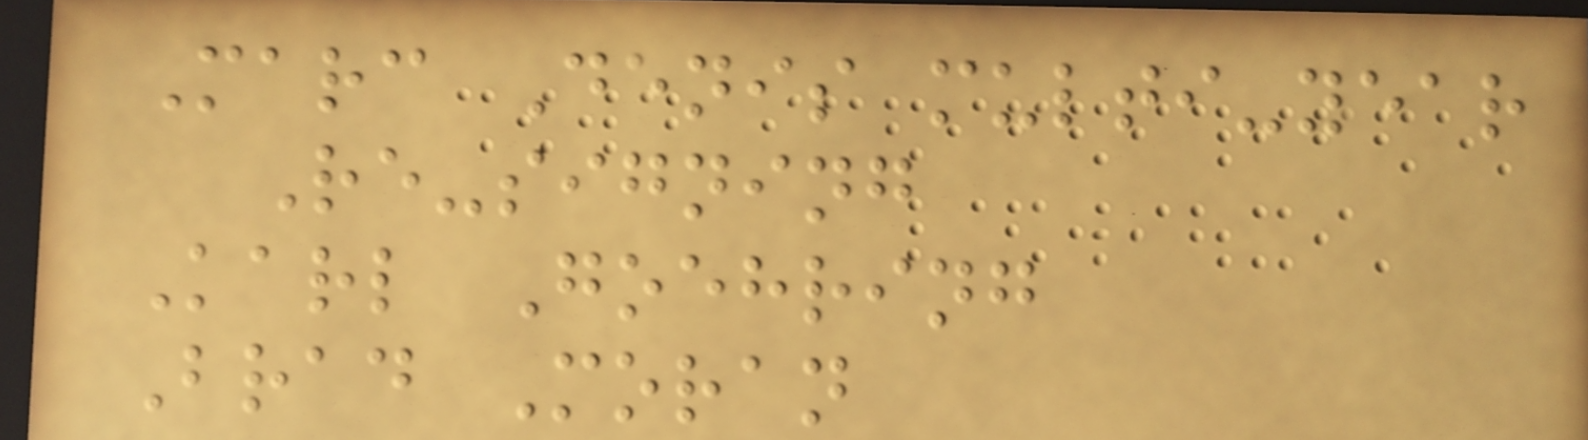Marc Denis multi-year
Re-signing
Karl Goehring
Brad Moran
